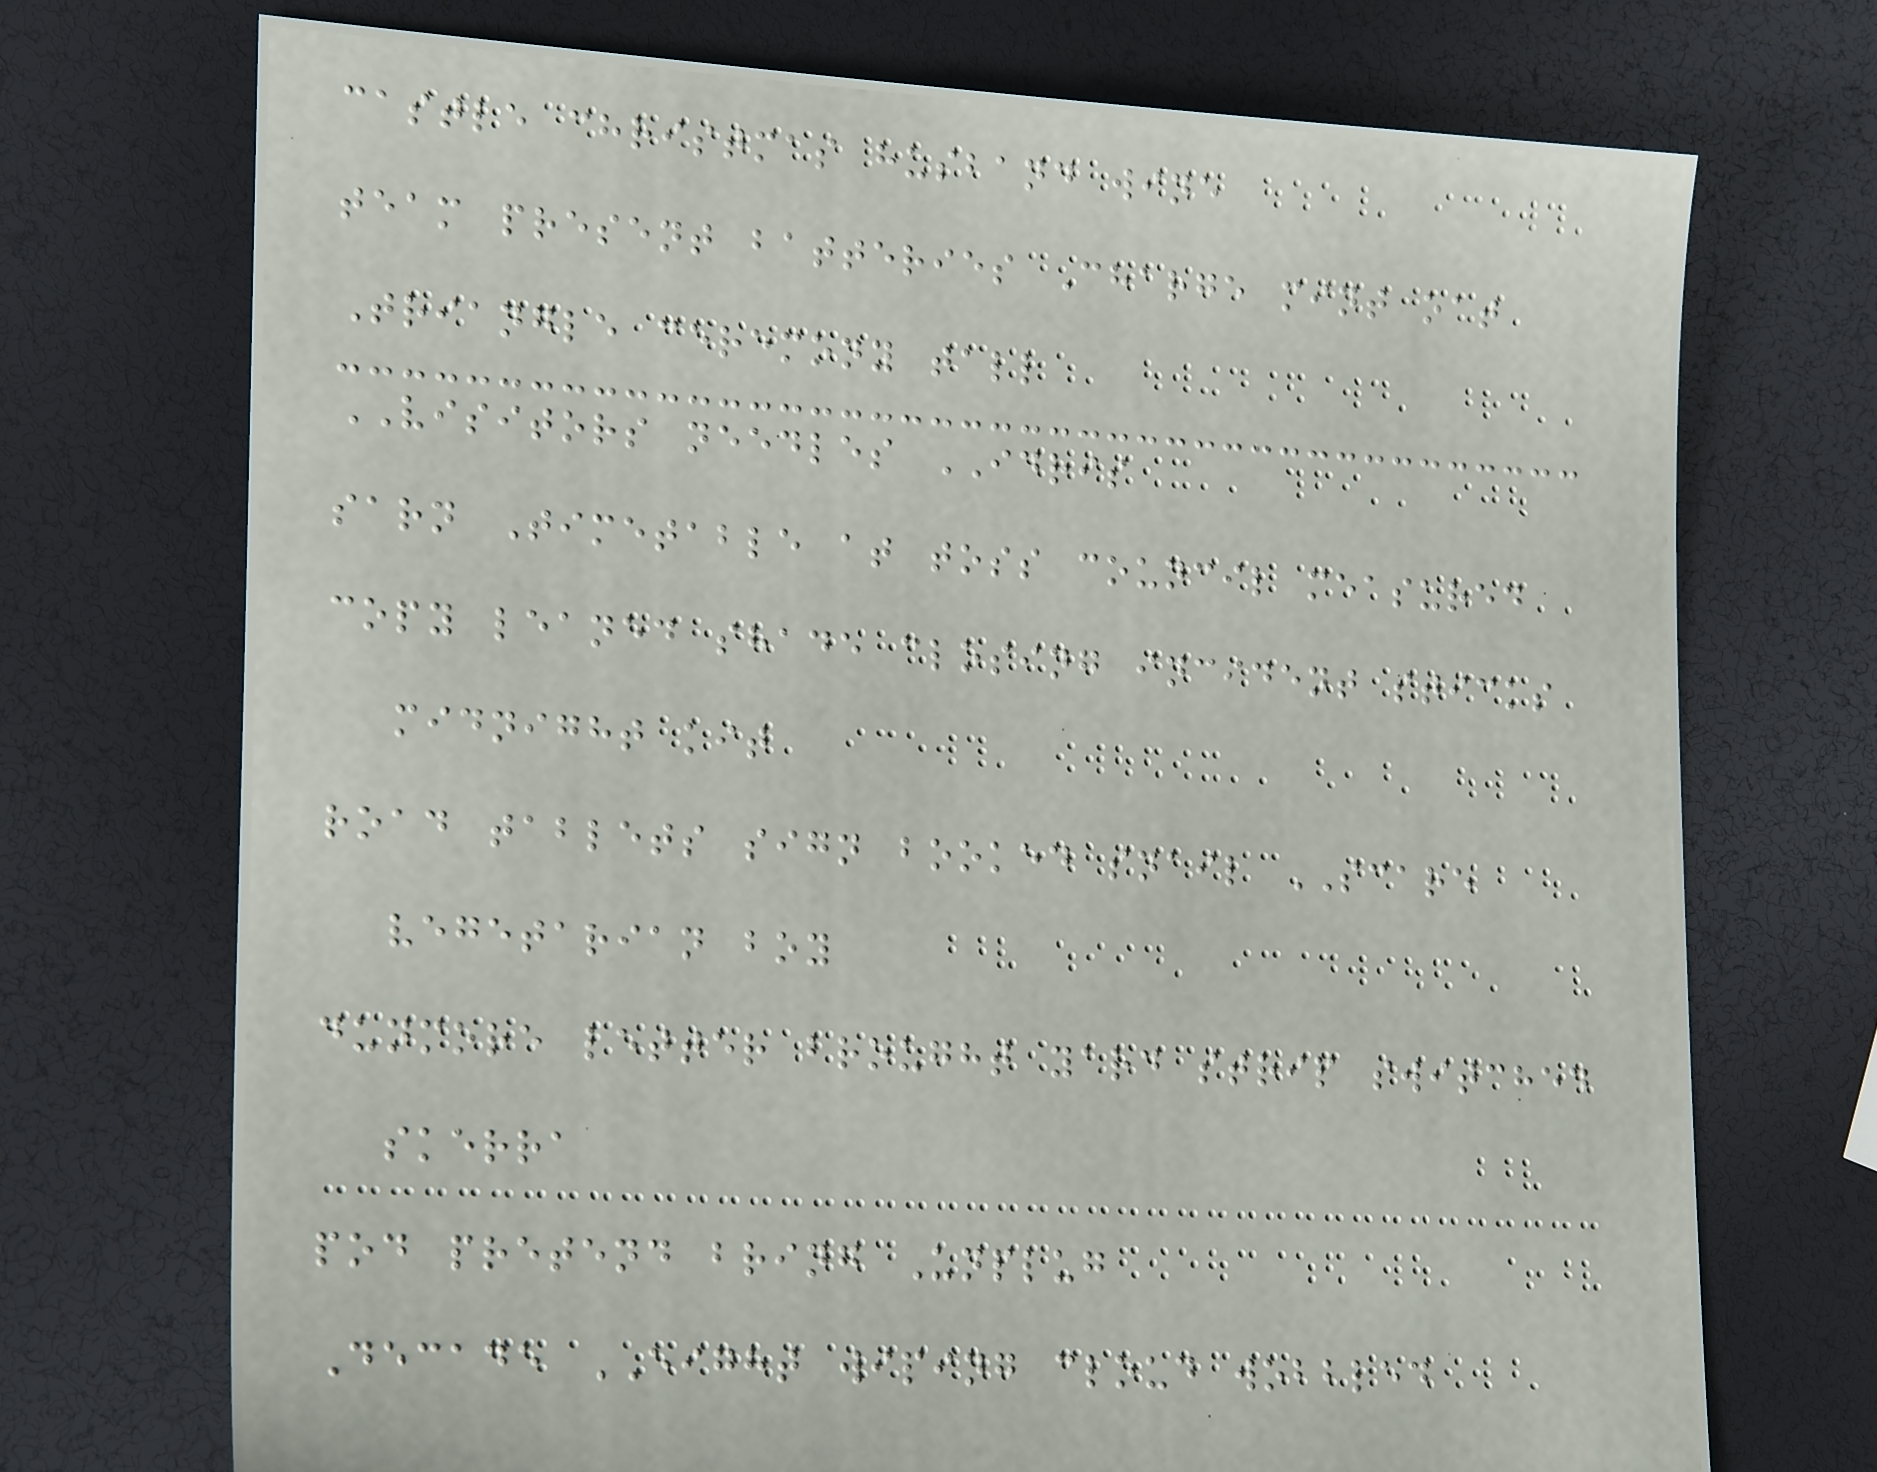castle christmas husband wine
team present batteries Charge mint oat
Triangle ceremony tall
VISITORS needles IDRIS
sarn Timetable at toss council measured
copy leaned shade closing incident sticks
midnight kit
road tablets sign booked snail SCARE
vegetarian boy
dunmore letter brought yard strip switched
skerra
pod pretend bring Unplug
Decade EIGHT wiping cloud wobbled
